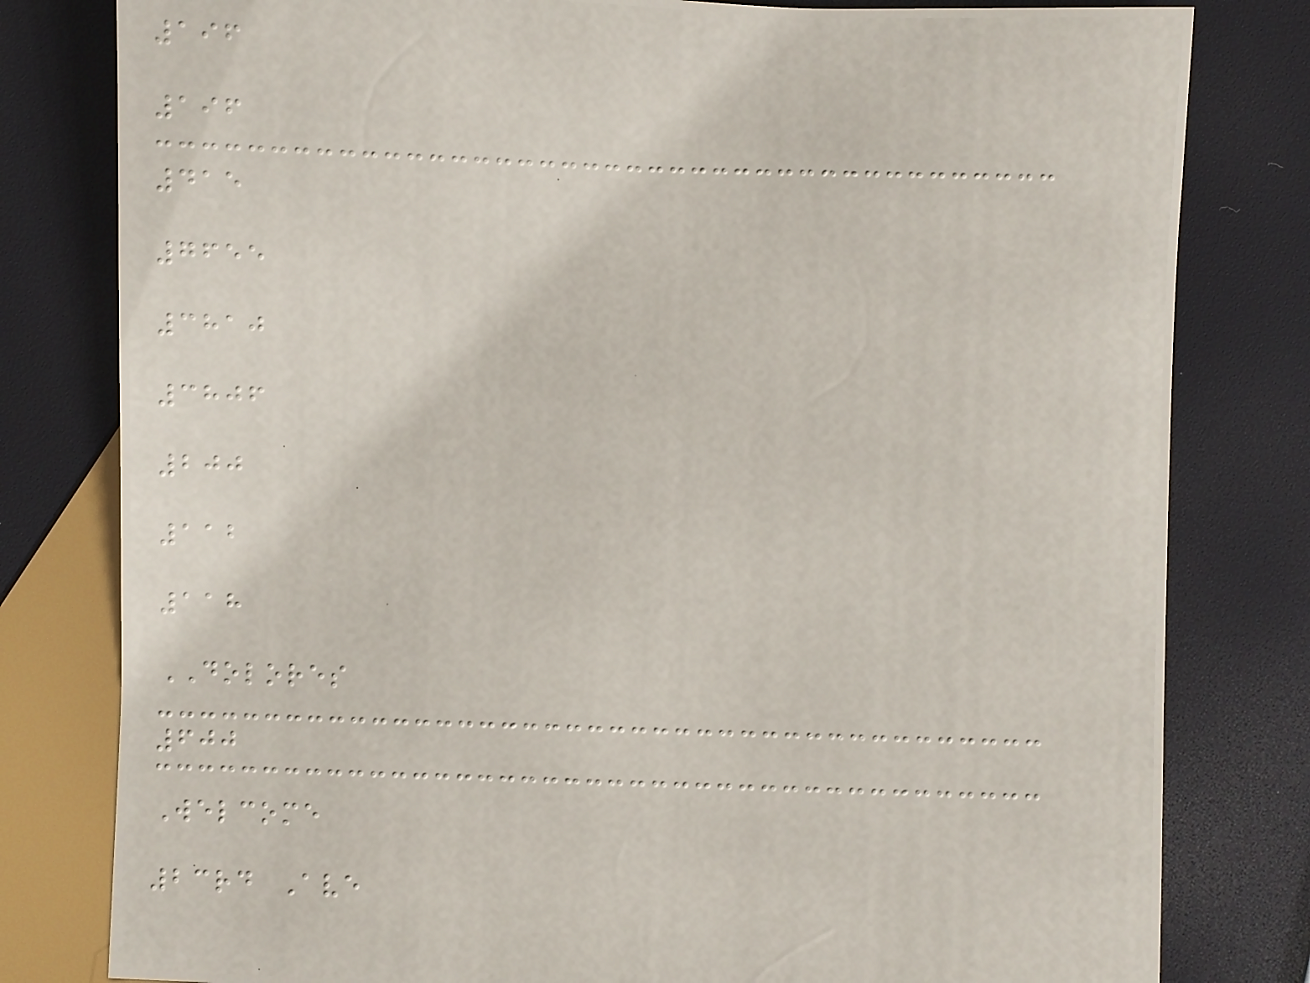196
196
415
7655
3810
3806
200
112
118
DOLORES
600
Welcome
23rd Ave
